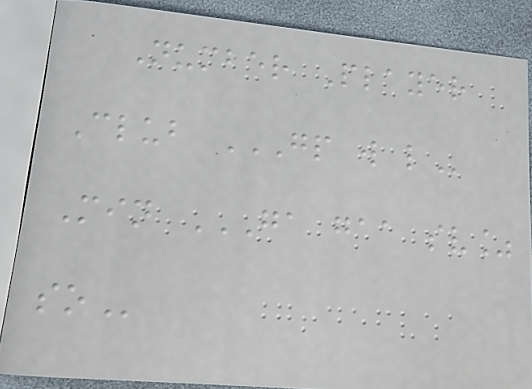Number Player
Club GP W L
Min GA GAA SV%
SO
